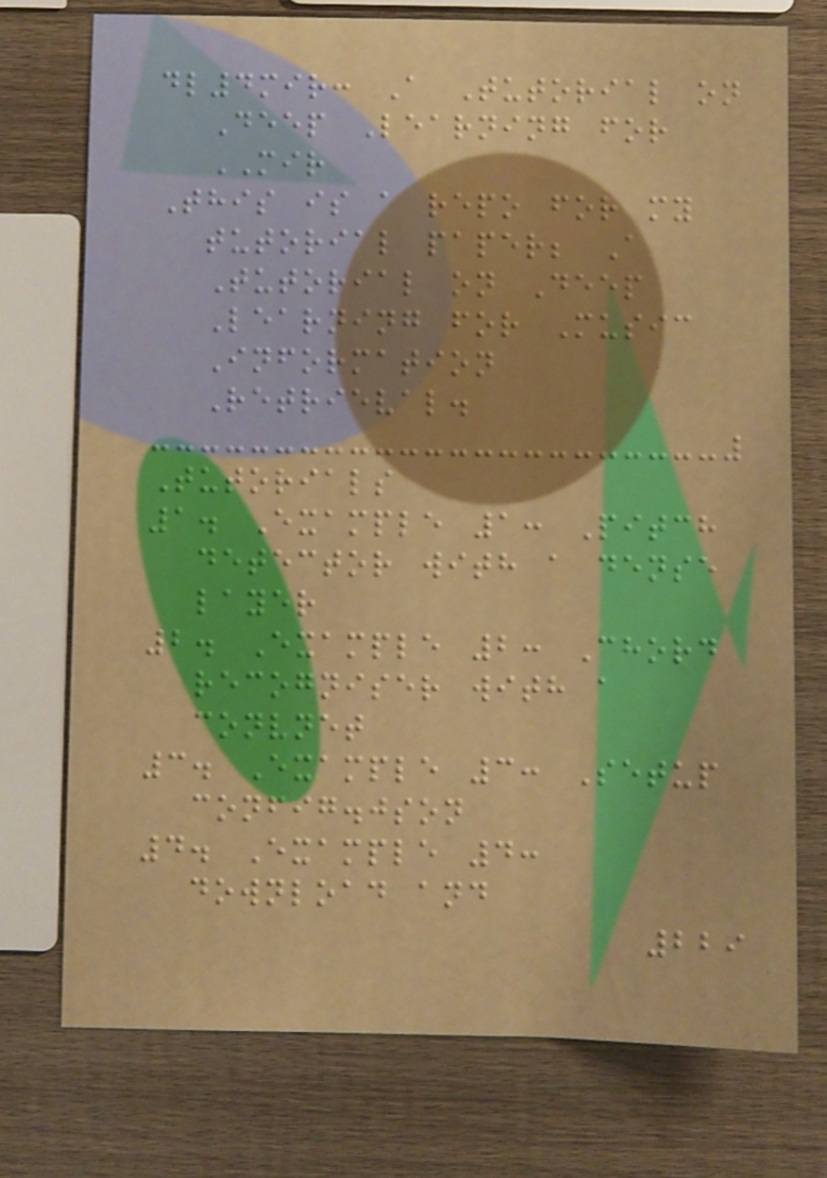dl4mir: A Tutorial on
Deep Learning for
MIR
This is a repo for my
tutorial paper; A
Tutorial on Deep
Learning for Music
Information
Retrieval.
Tutorials
1. Example 1: Pitch
detector with a dense
layer
2. Example 2: Chord
recogniser with a
convnet
3. Example 3: Setup
config.json
4. Example 4:
download and
229
